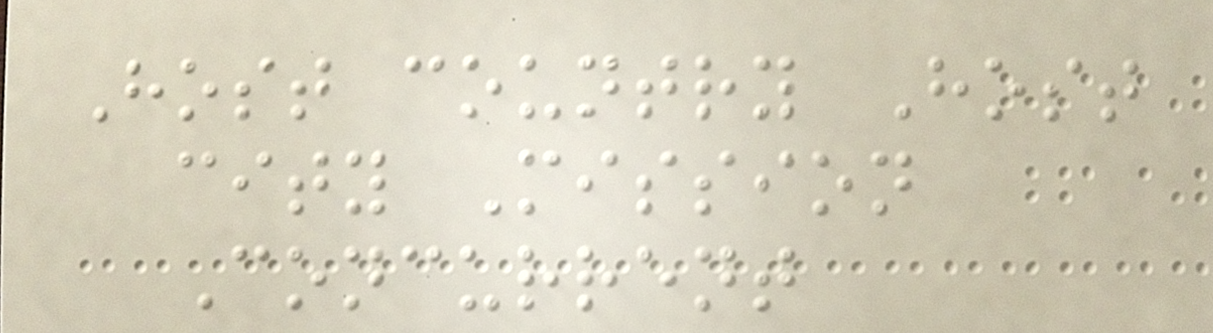Host country Host
city Mission
Concurrent
